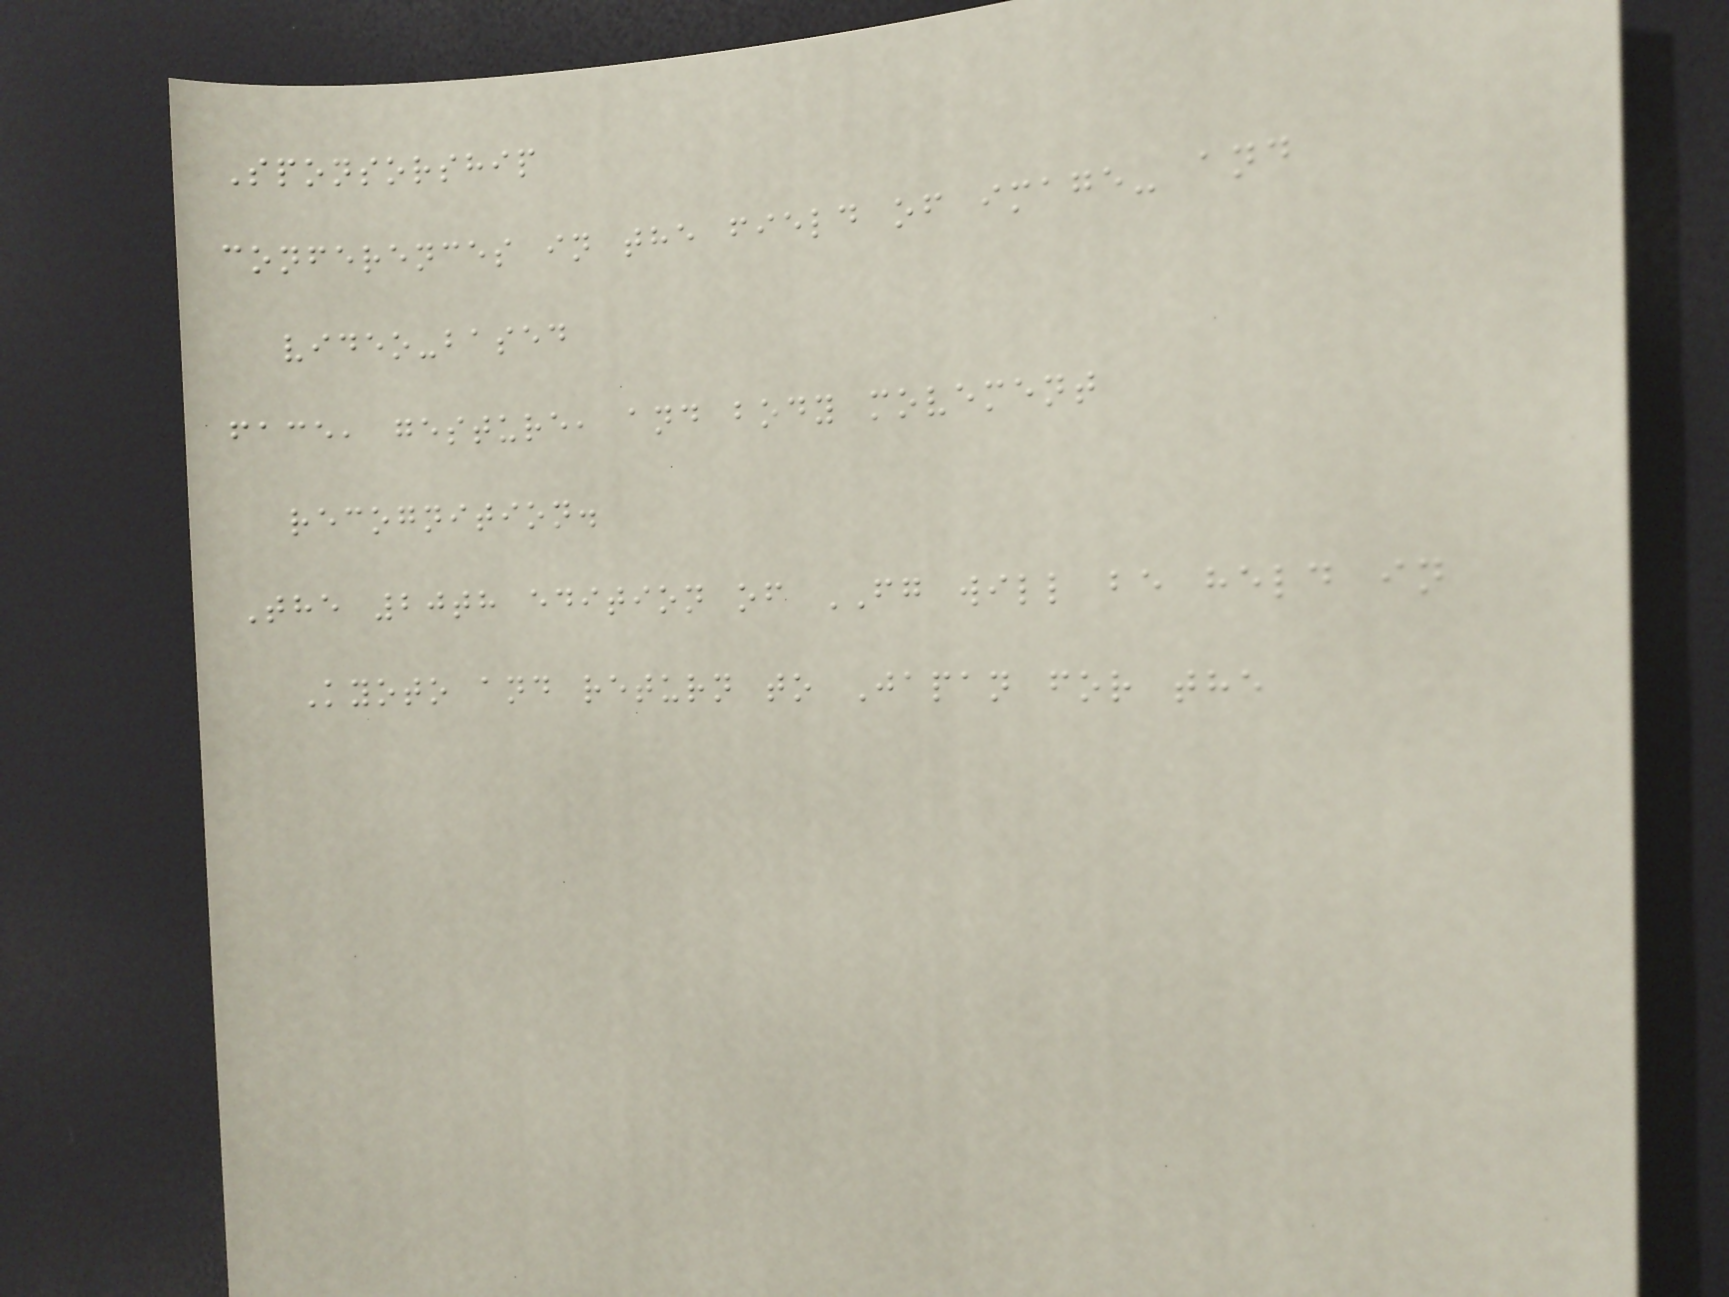Sponsorship
conferences in the field of image- and
video-based
face, gesture, and body movement
recognition.
The 20th edition of FG will be held in
Kyoto and return to Japan for the
